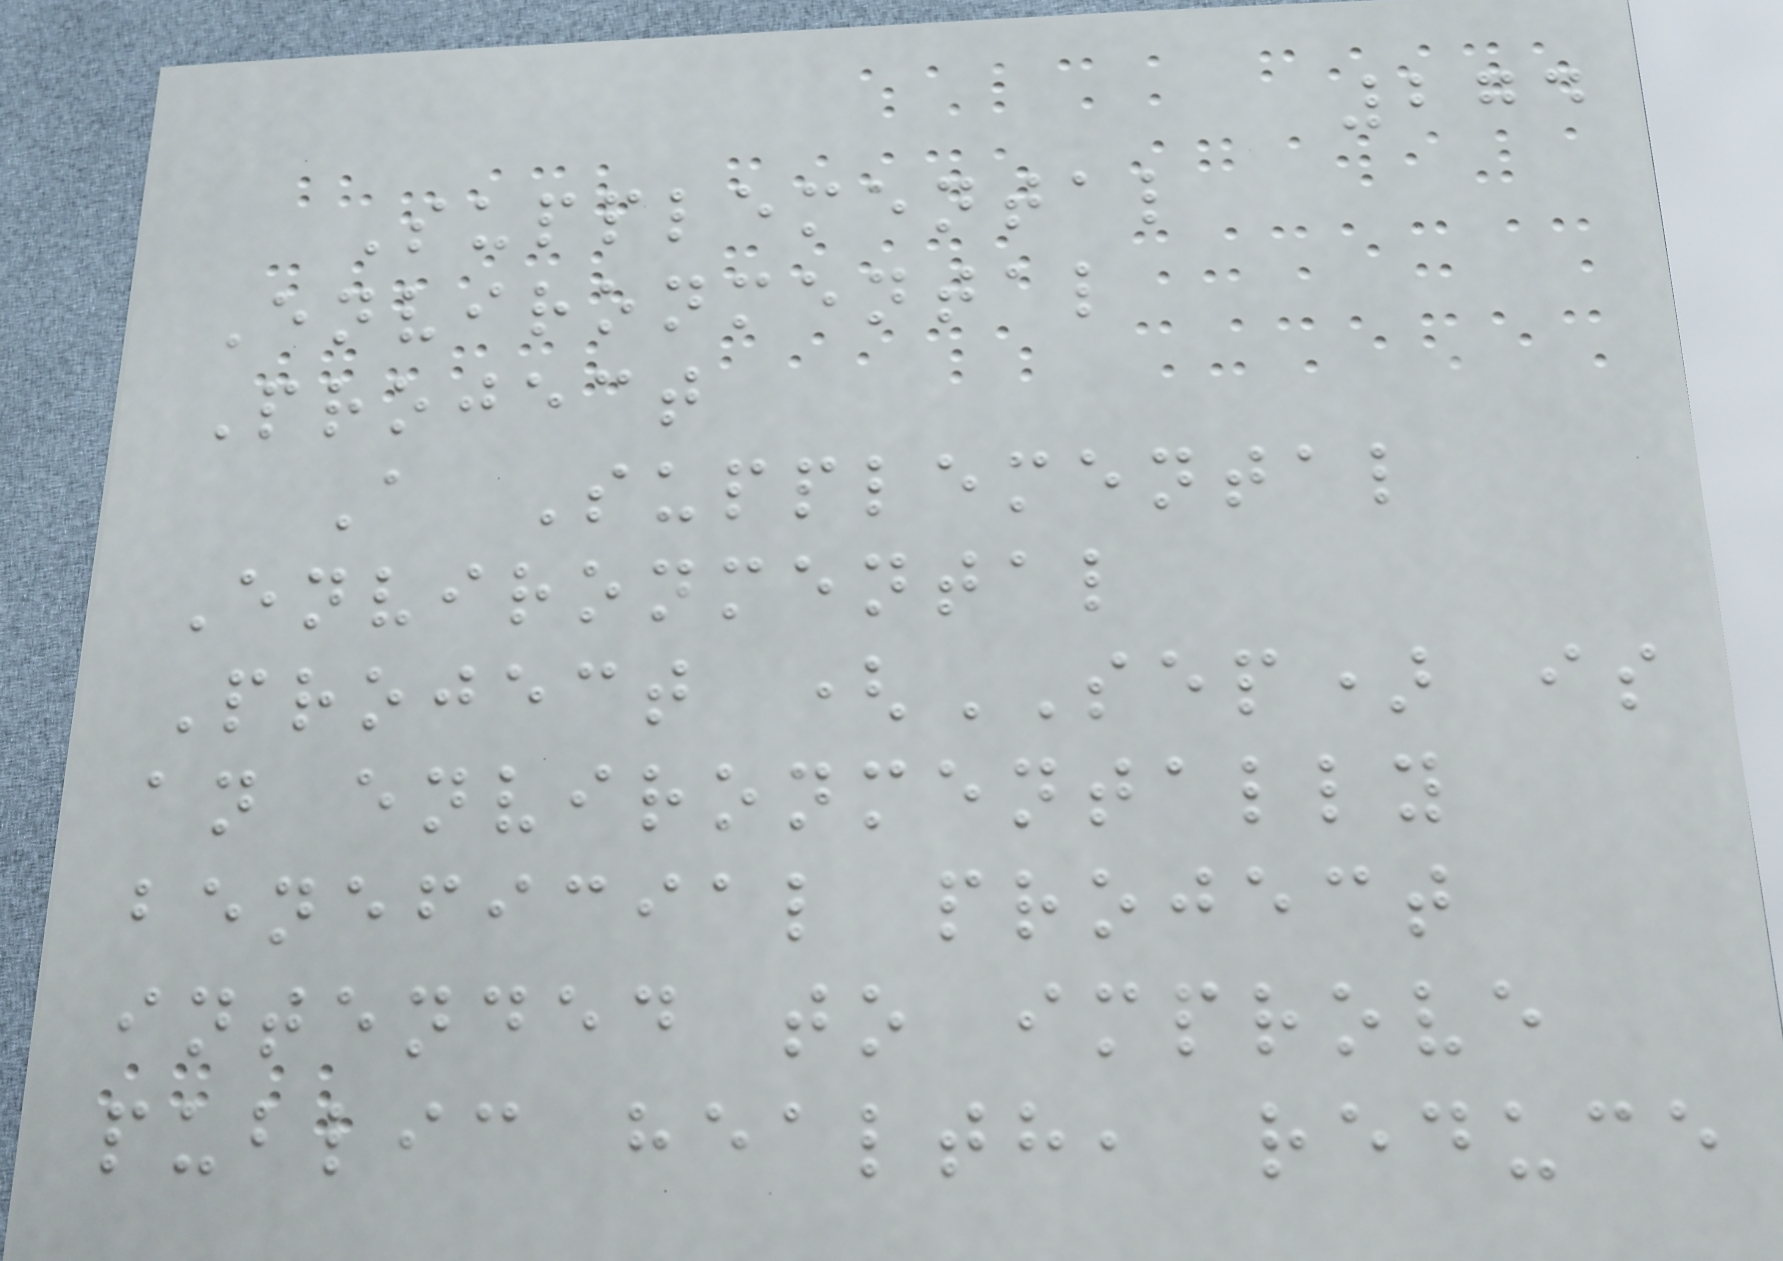274
Supplemental
Environmental
Project
A Supplemental
Environmental
Project (SEP) is
an environmentally
beneficial project
intended to improve
public health, reduce
